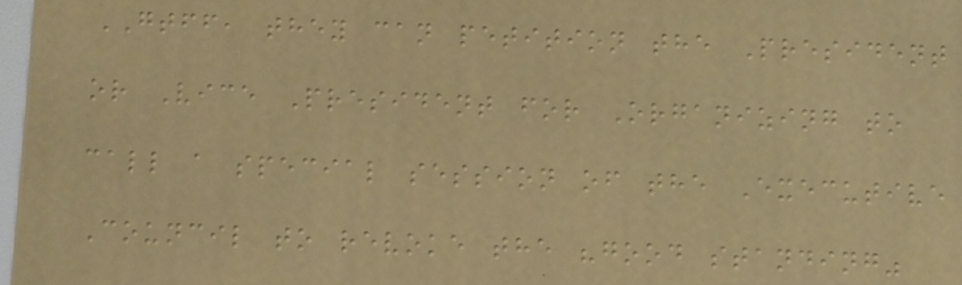GTFF, they can petition the President
or Vice President for Organizing to
call a special session of the Executive
Council to revoke the "good standing"
